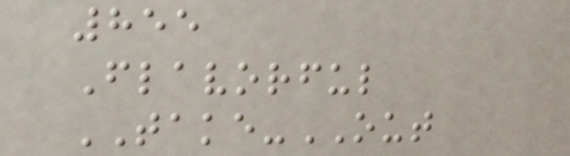855
Flavorful
TAKE-OUT
